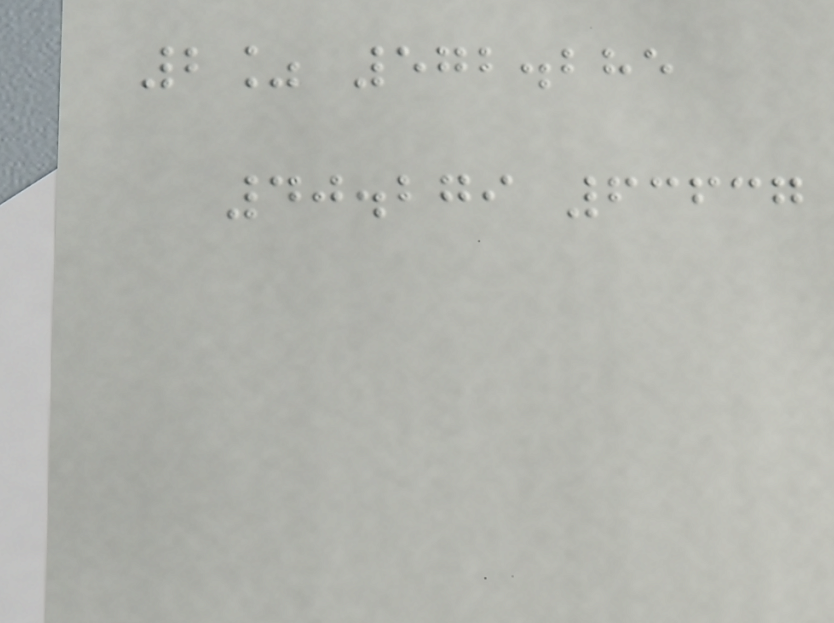2% 572.285
40.279 63637
